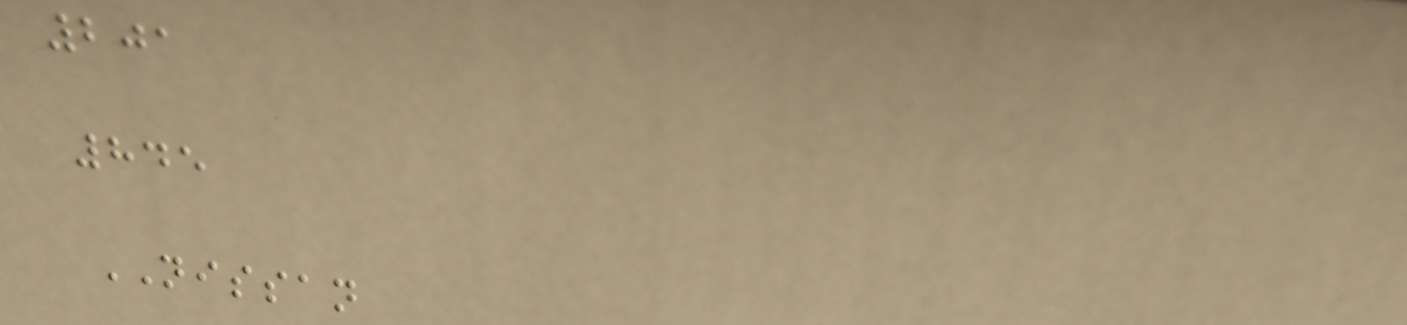201
845
NISSAN
